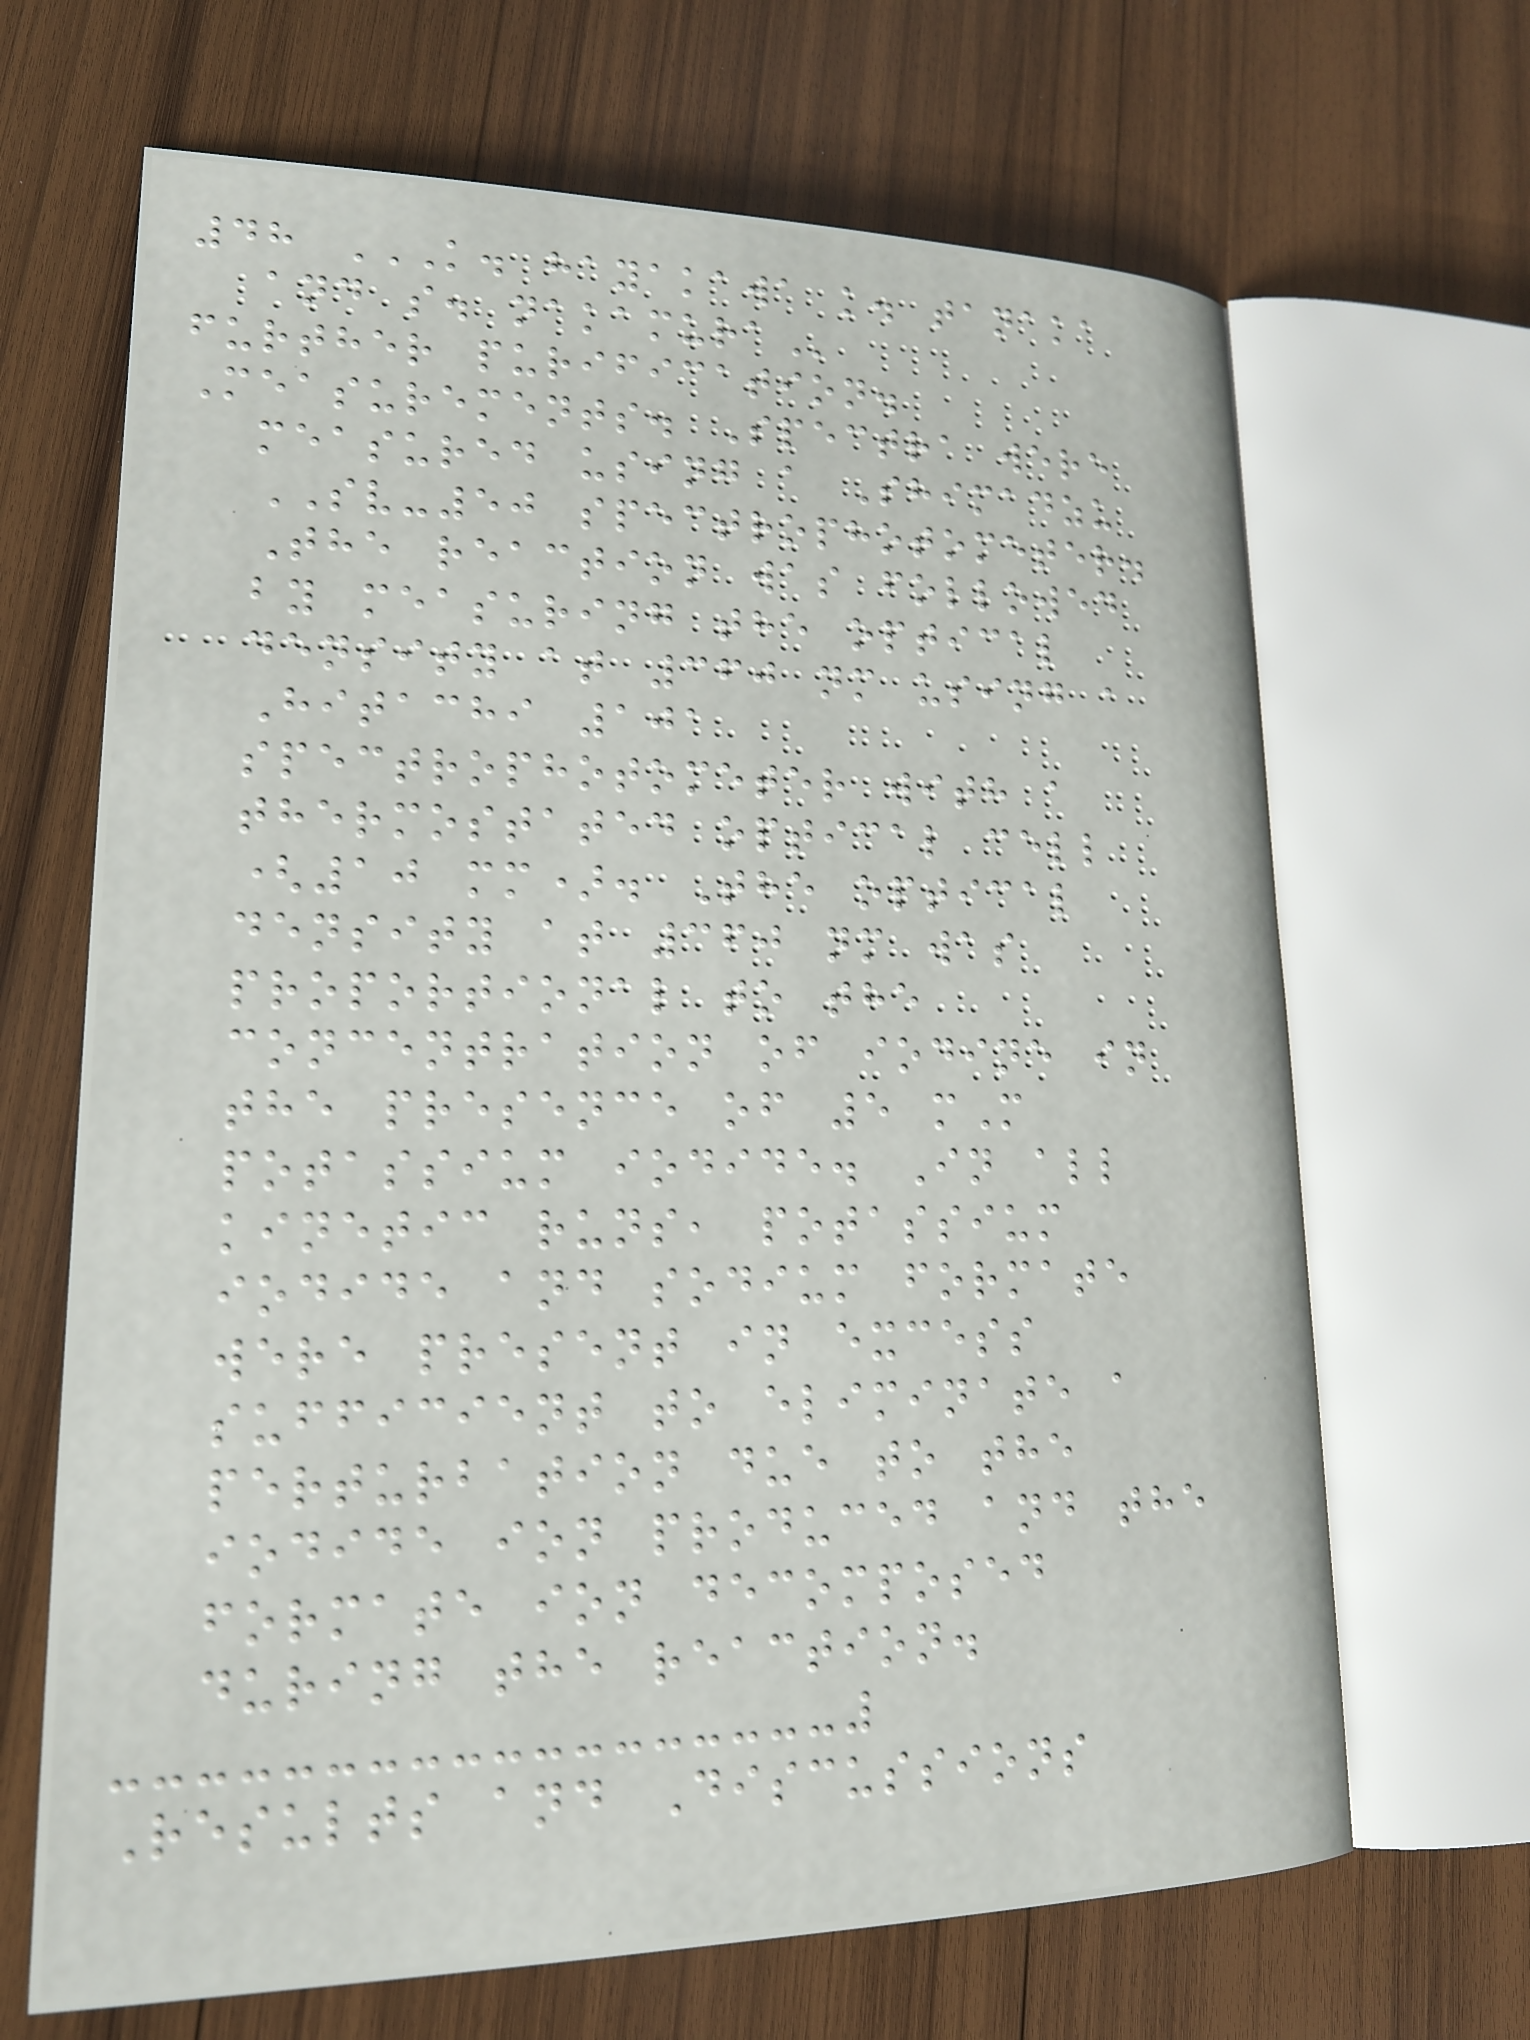48 K. HAYAKAWA K. TANAKA
AND S. NAKAMURA
further purification.
Measurements. Spectra were
measured using a Shimadzu
SV-50 spectrophotometer.
The reaction was followed
by measuring the optical
density at 360 nm using a
Hitachi 101
spectrophotometer with a
thermostated optical cell
(10 mm). The optical
density at 360 nm was
proportional to the
concentration of iodine in
the presence of 5 mM
potassium iodide. In all
kinetic runs, potassium
iodide and sodium formate
were present in excess
sufficient to eliminate a
perturbation due to the
iodide ion produced and the
formate ion decomposed
during the reaction.
Results and Discussions
